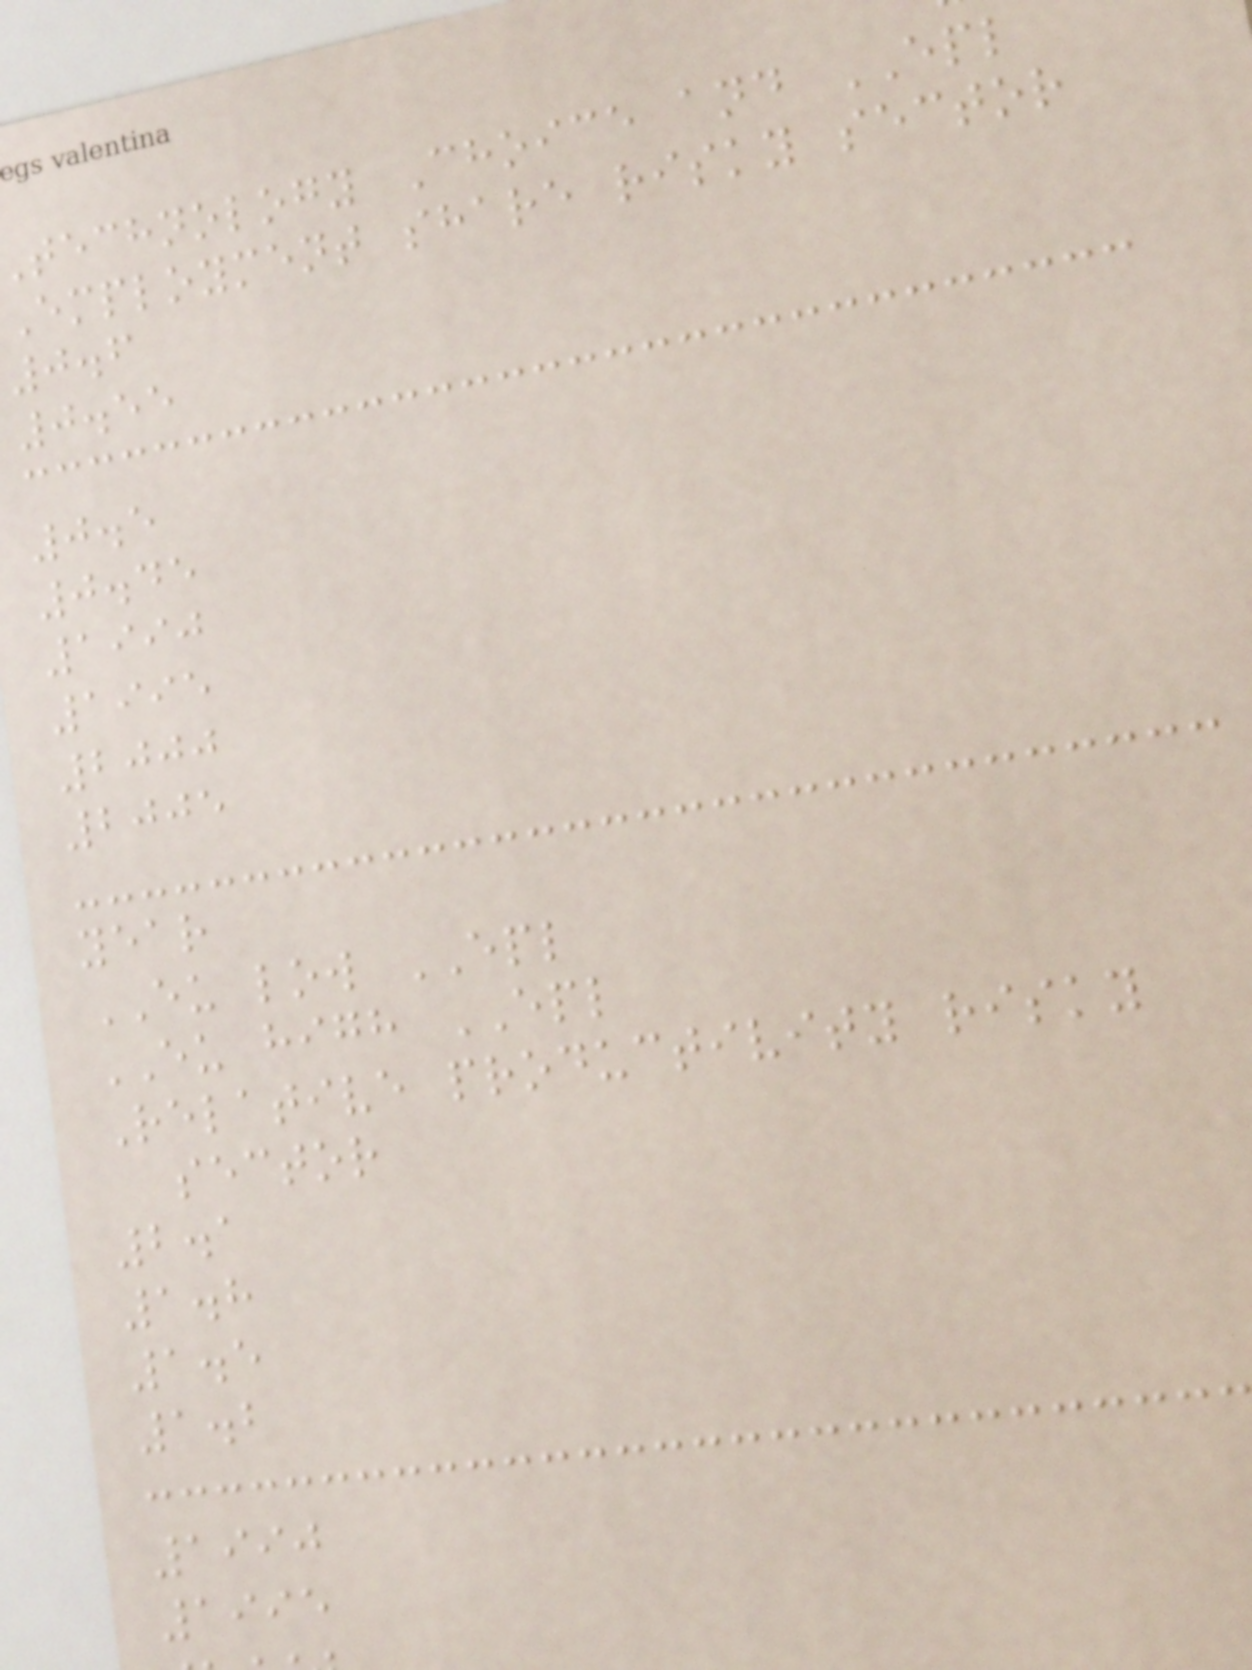technology Choice and EPL
Employment share risky sector
0.6
0.55
0.5
0.45
1990
1995
2000
2005
year
EU low EPL
EU high EPL
Relative productivity risky
sector
2.1
1.8
1.5
1.2
1990
1995
